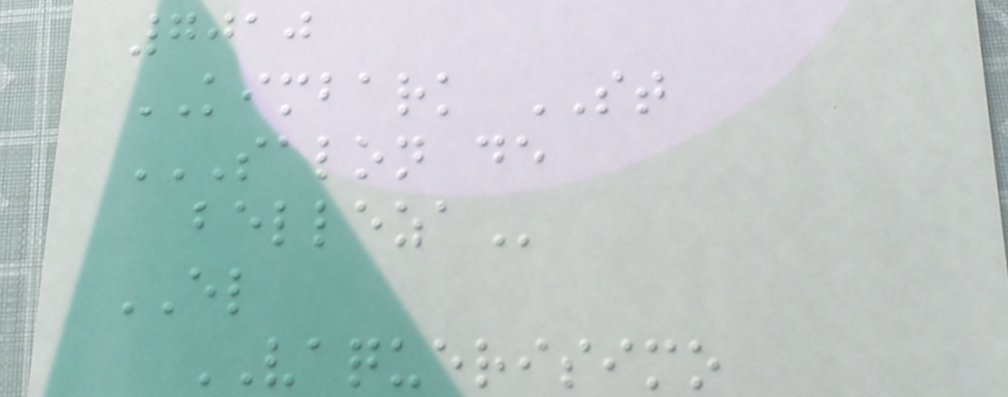7010
KIMBARK ST
SALON DE
BELLEZA
EL
VAQUERISIMO
